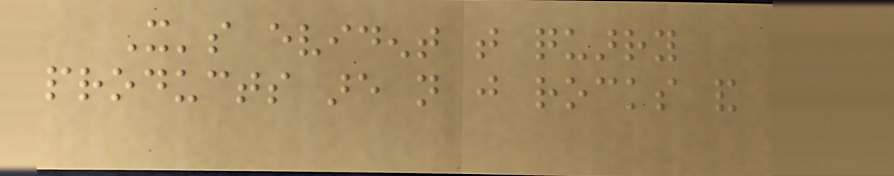It's evident that quarry
products are not just rocks and
